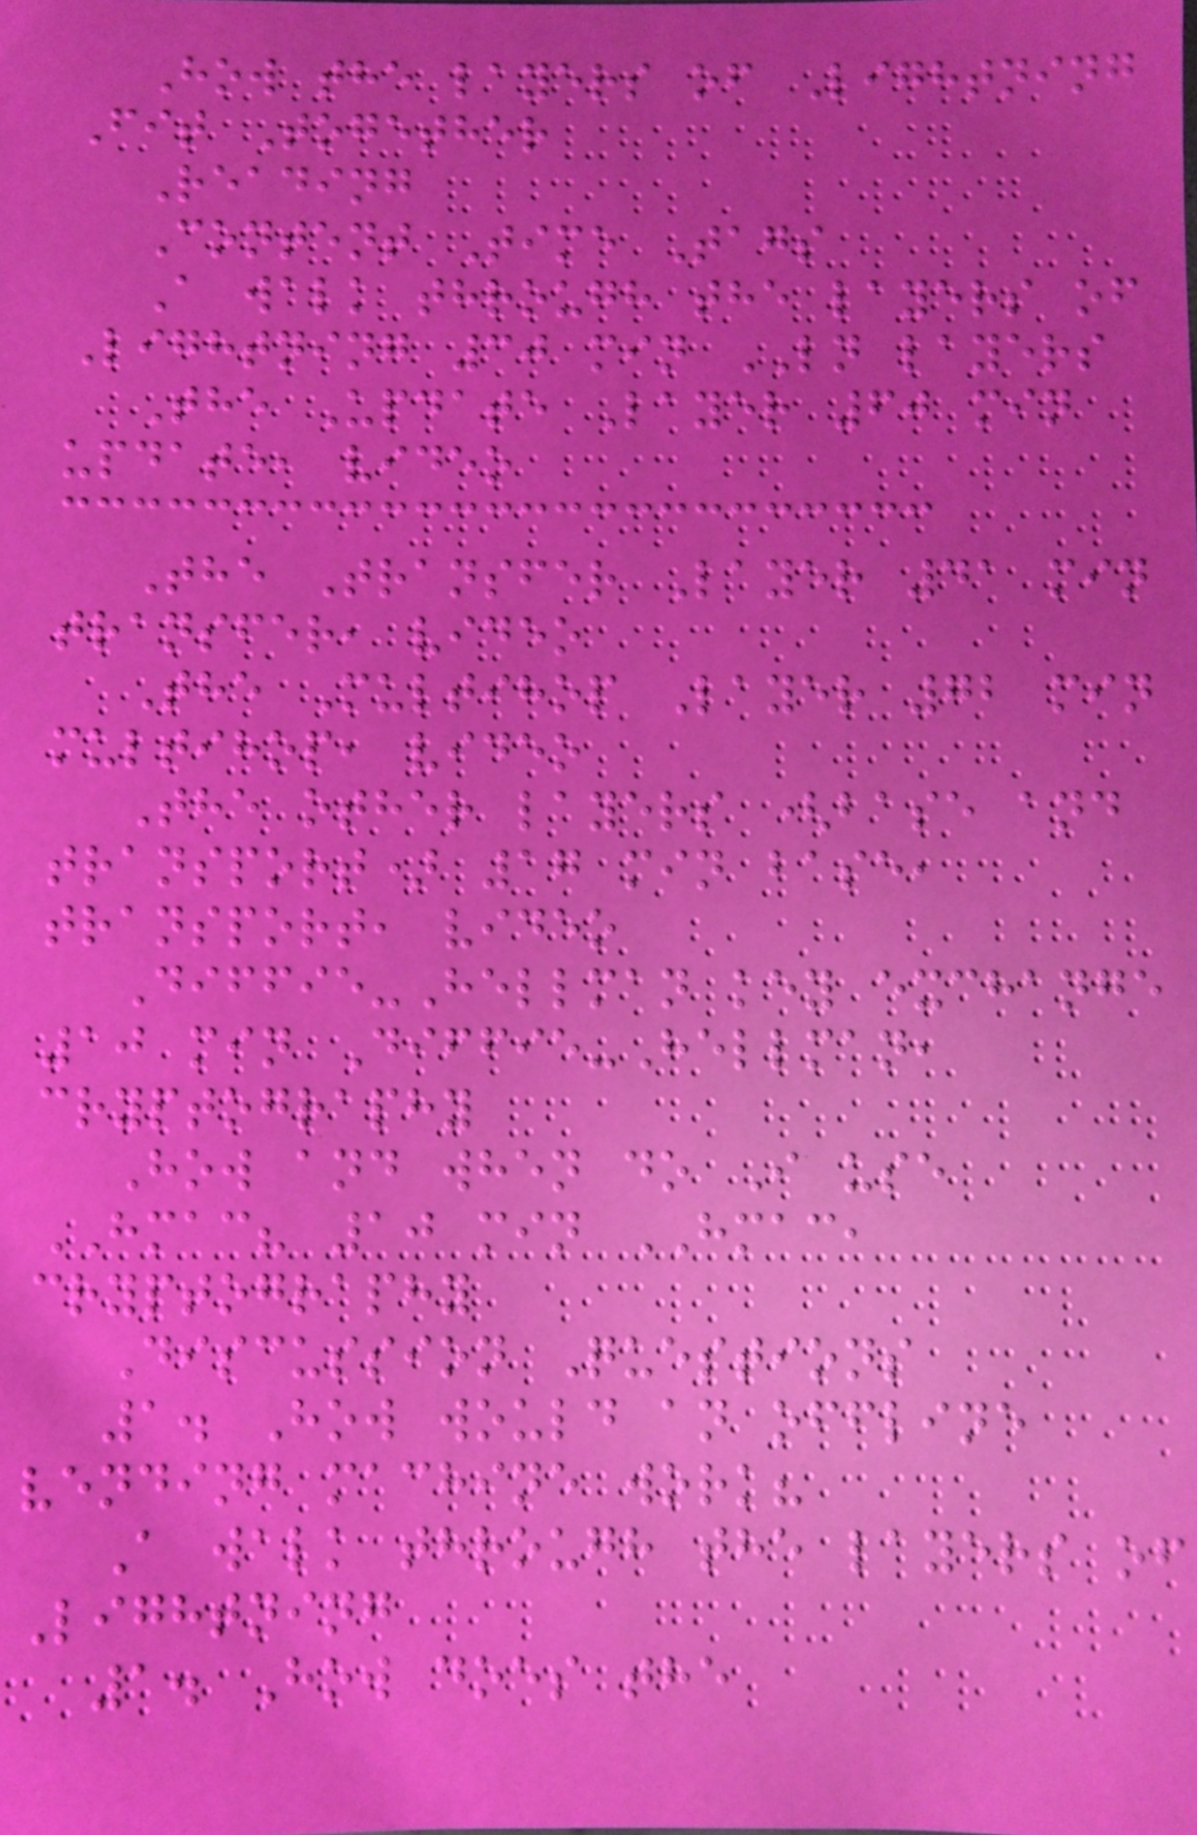How the layers of Lightning
Fit Together
Reading
Content Time Tags
A walk through the layers of
Lightning 30 min LN layers
The Update Layer 60 min
update, video
The Transfer Layer 41 min
transfer, video
The Multihop Layer 72 min
multihop, video
The other layers (base and
transport) 17 min base,
transport, video
Diffie-Hellman key exchange
10 min Diffie-Hellman,
cryptography
How and when do I use
HMAC? 10 min HMAC,
cryptography
Discussion Questions
1. How would an offline
vending machine work?
A walk through the layers of
Lightning
1. How does the
